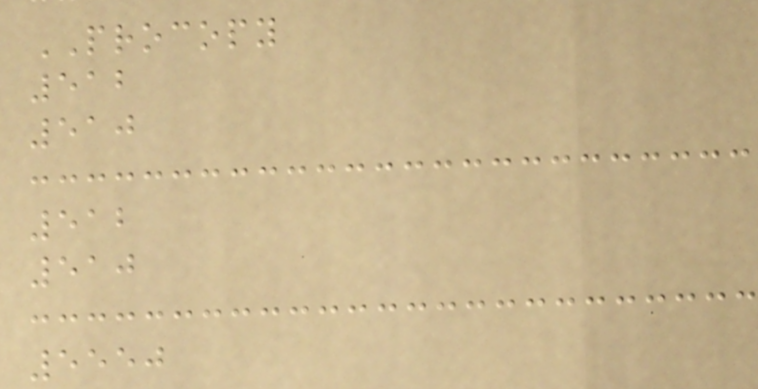PROCOPY
512
510
512
510
5550
